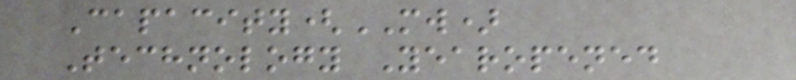Capacity(MW)
Technology Yearopened
